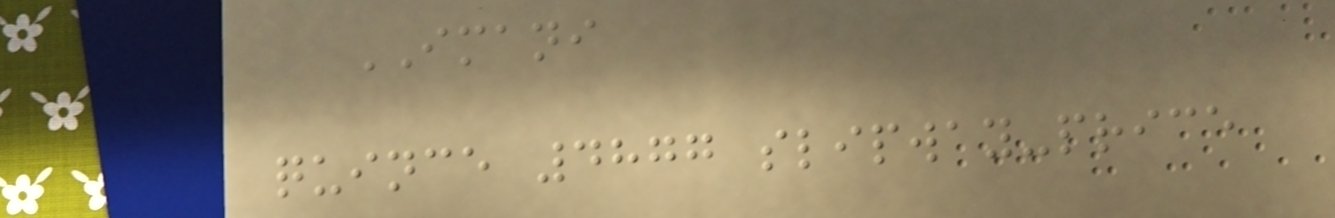IMANI
quince 4877 slipway-price
